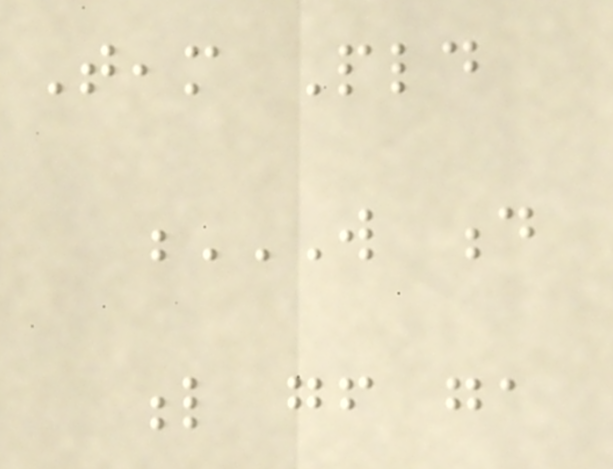Team Pld
W D
L GF GA
